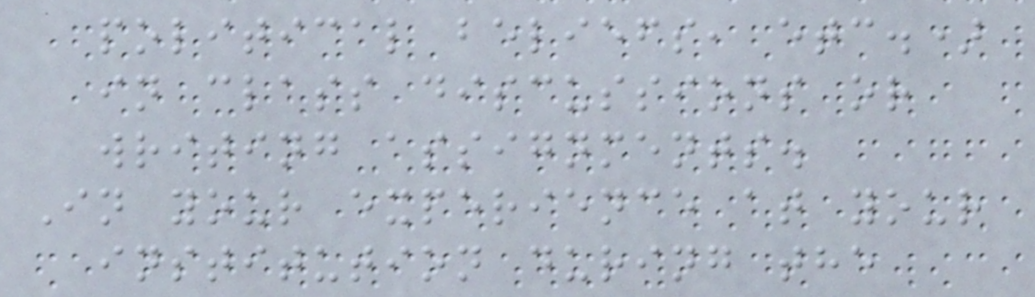political beliefs, etc.)
in class discussions or
writing assignments.
In your experience at your
institution during the
